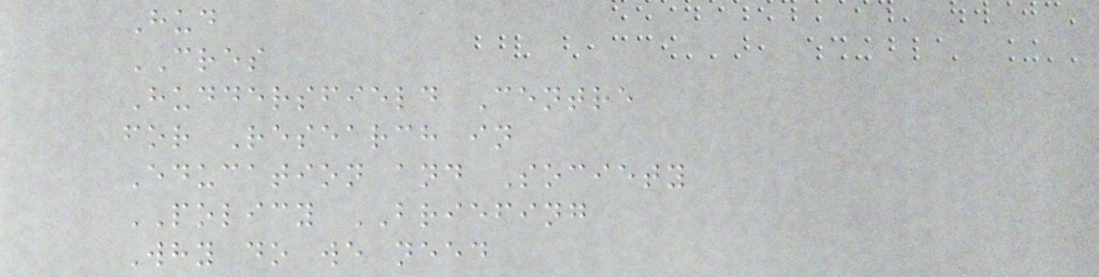Hud
CRES
Huddersfield Centre
for Research in
Education and Society
POLICY BRIEFING
Why do we need
